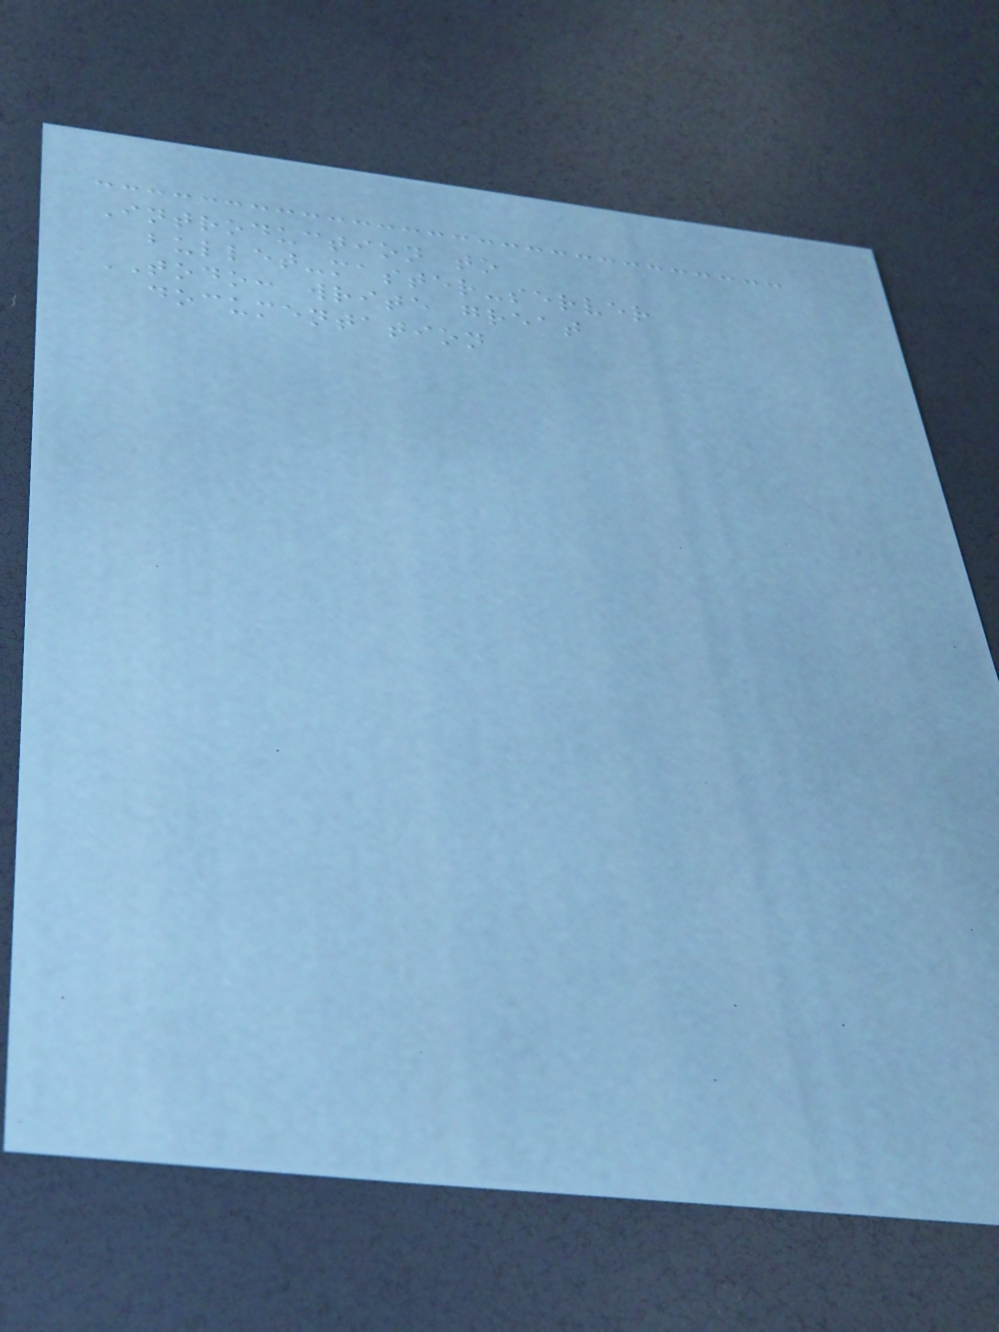Introduction to
bullet-master-server
TODO: write great
documentation
